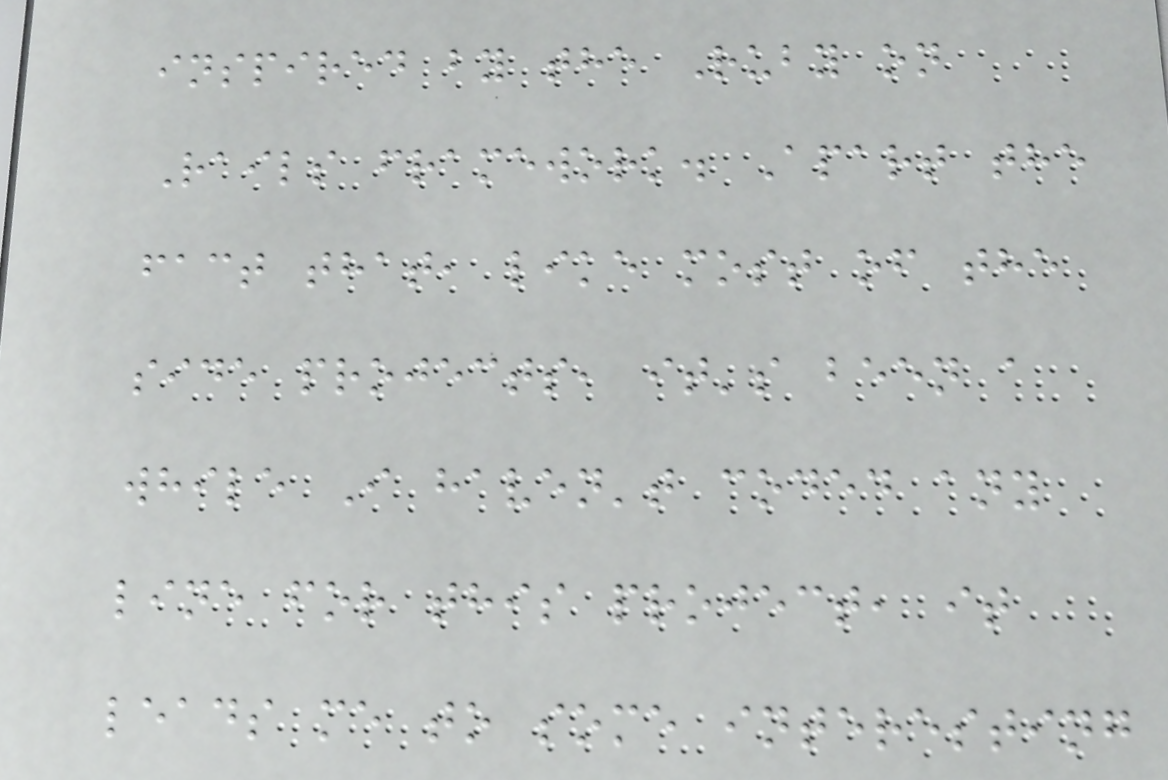inspired by the Ruby on
Rails framework. Apart the
fact that, like most of the
side projects, it's been a
while I haven't coded any
line for this project, it
leads me to some interesting
